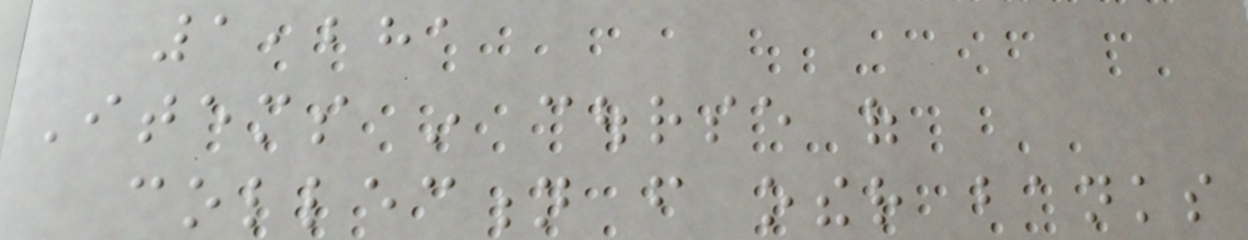1,281
Items in course of
collection from other banks
